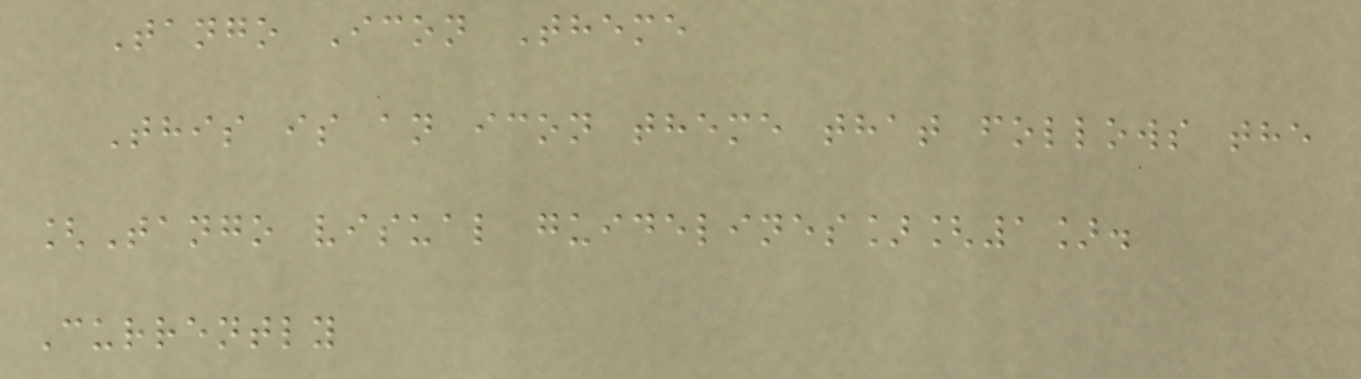Tango Icon Theme
This is an icon theme that follows the
[Tango visual guidelines][1].
Currently
